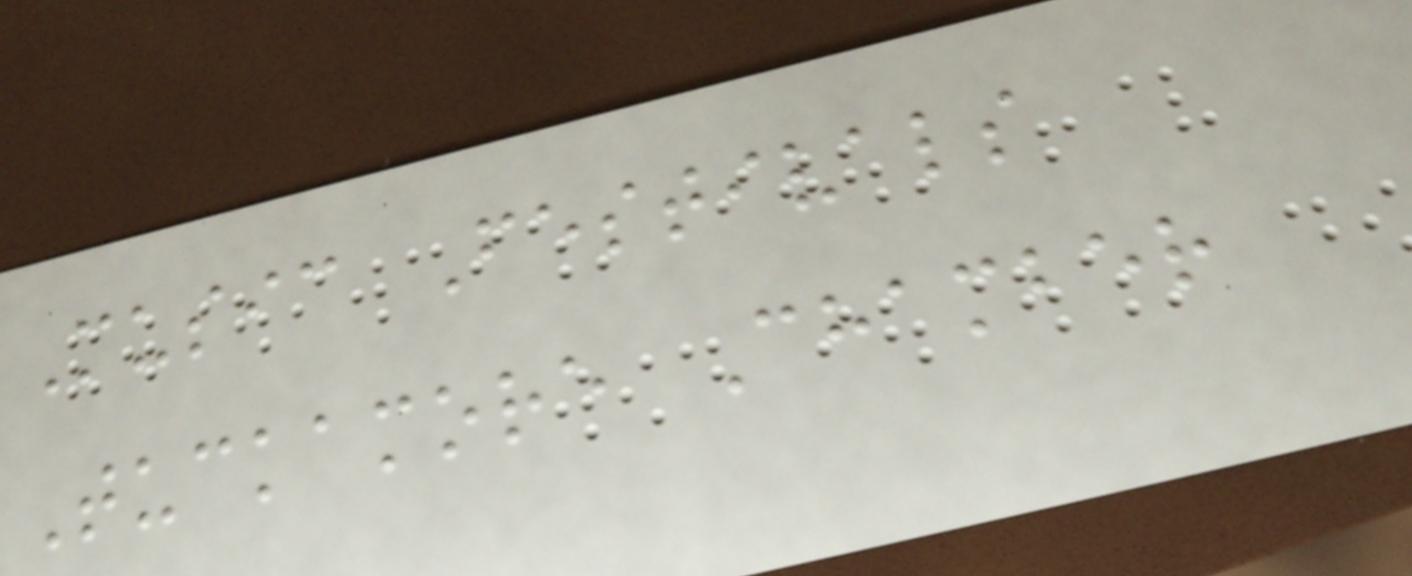Music Festivals
Tuckamore Chamber
